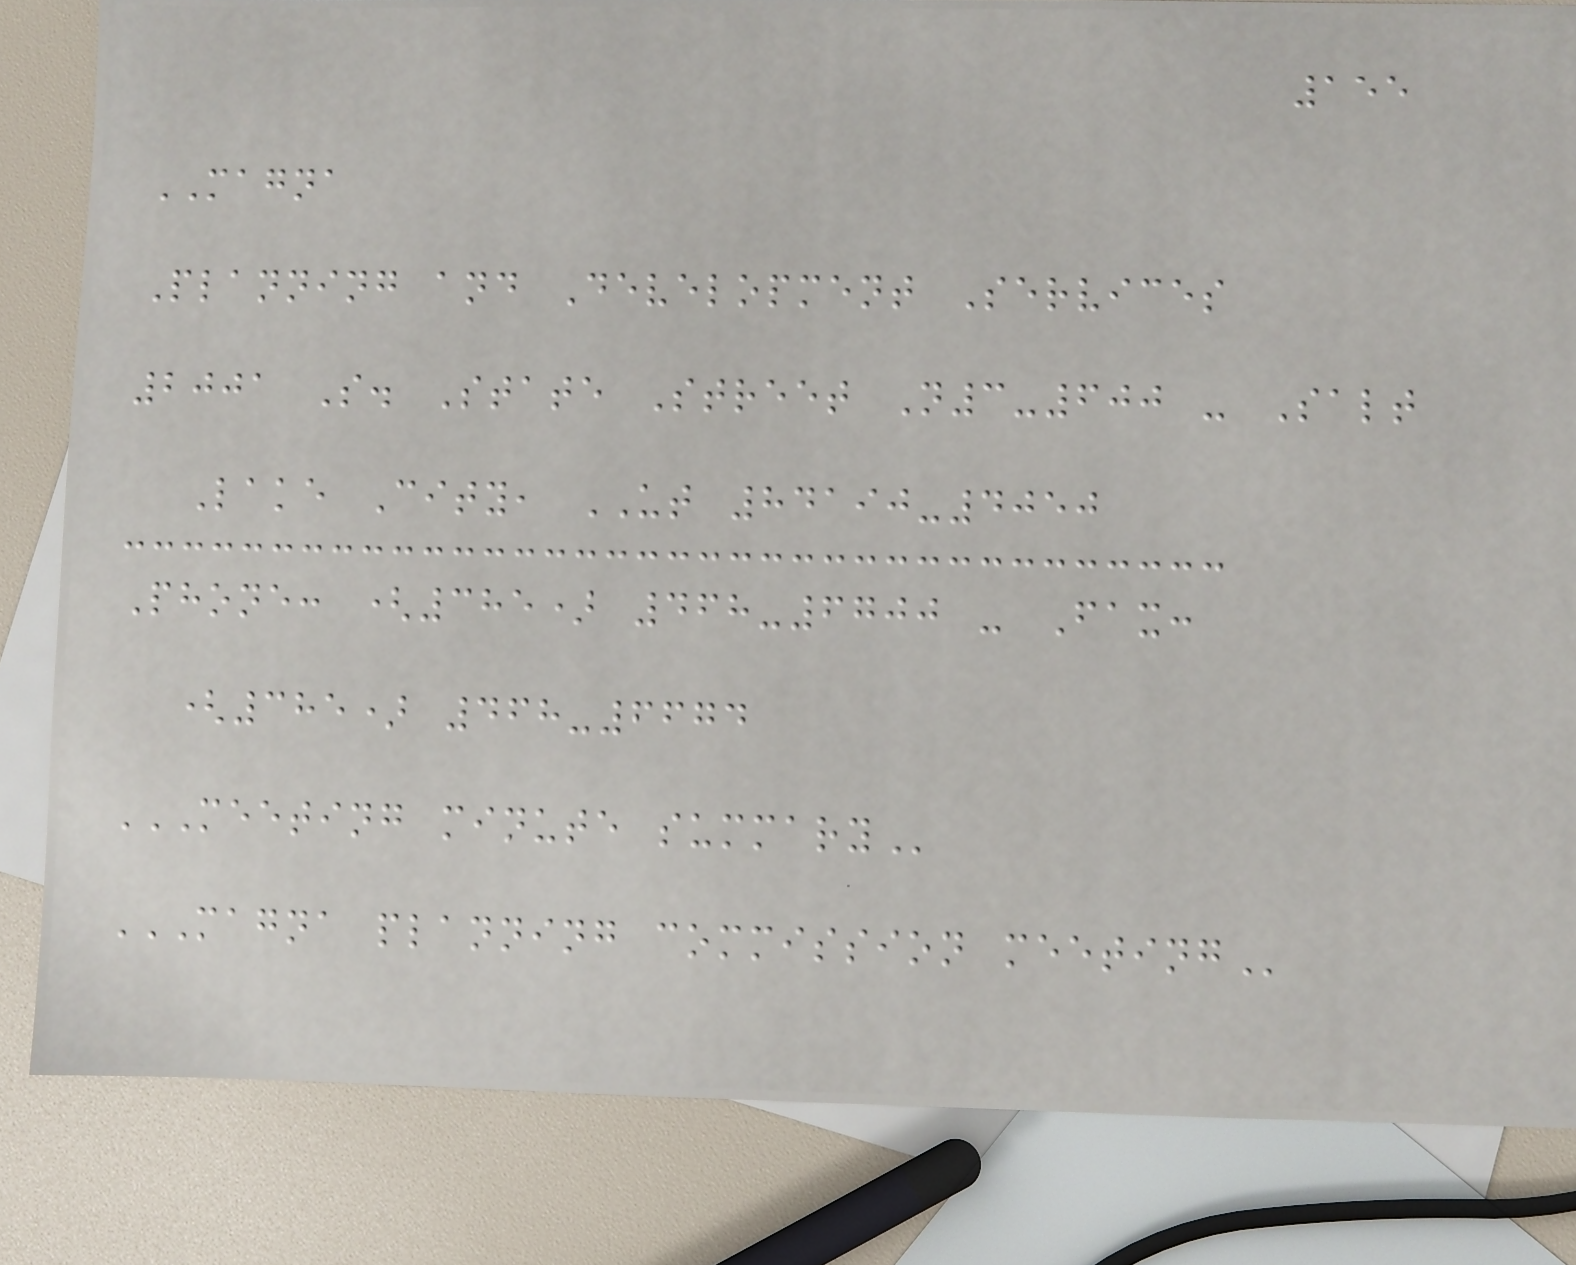155
MAGNA
Planning and Development Services
2001 S. State Street N3-600 - Salt
Lake City, UT 84190-4050
Phone: (385) 468-6700 - Fax:
(385) 468-6674
MEETING MINUTE SUMMARY
MAGNA PLANNING COMMISSION MEETING
